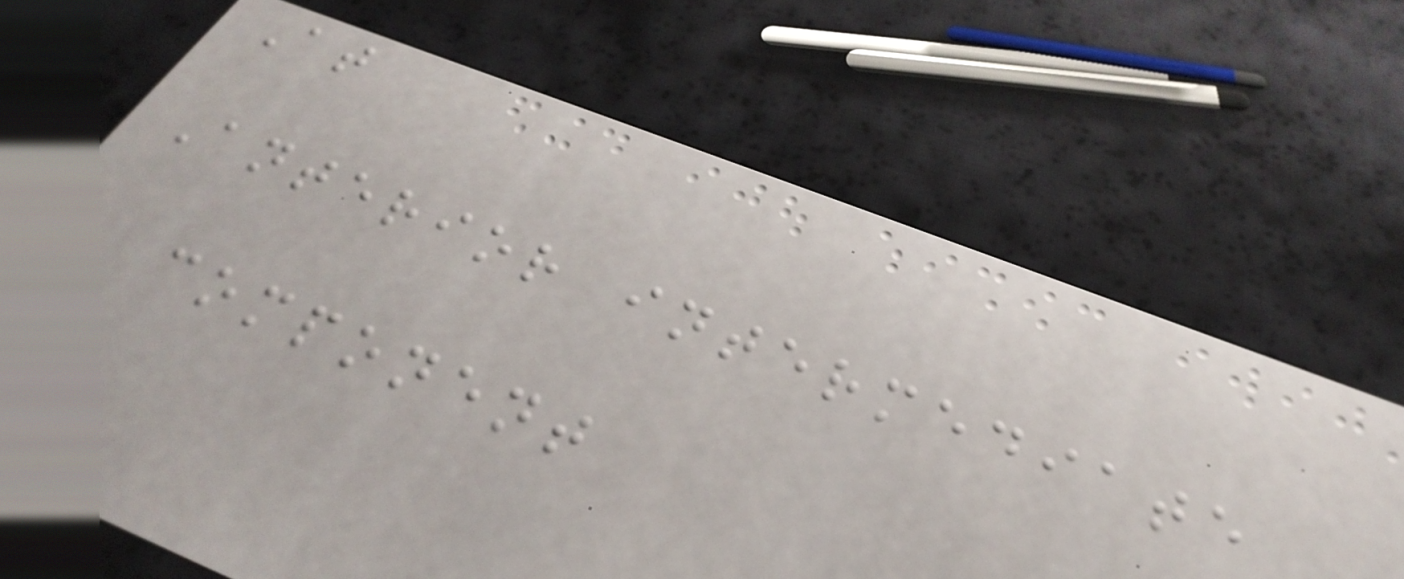At
Anterior intermediate
component
